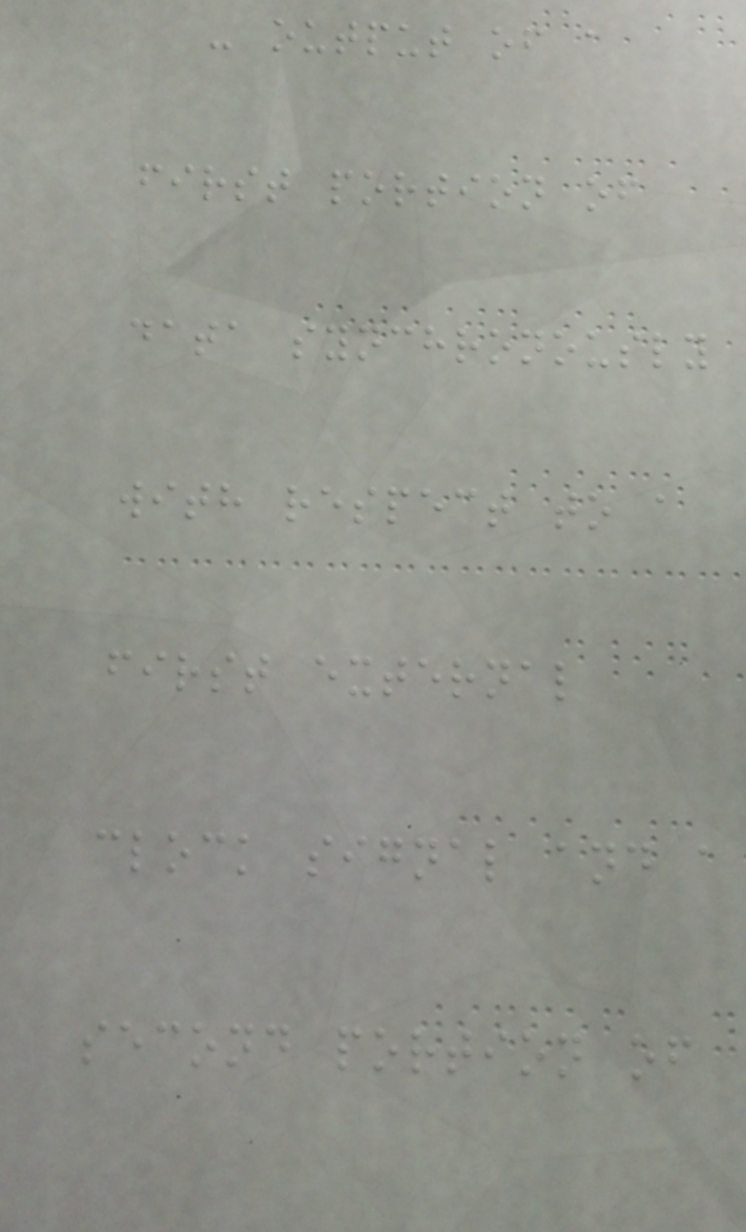- output of a
first portion of
data synchronously
with respect to a
first external
clock signal and a
second portion of
